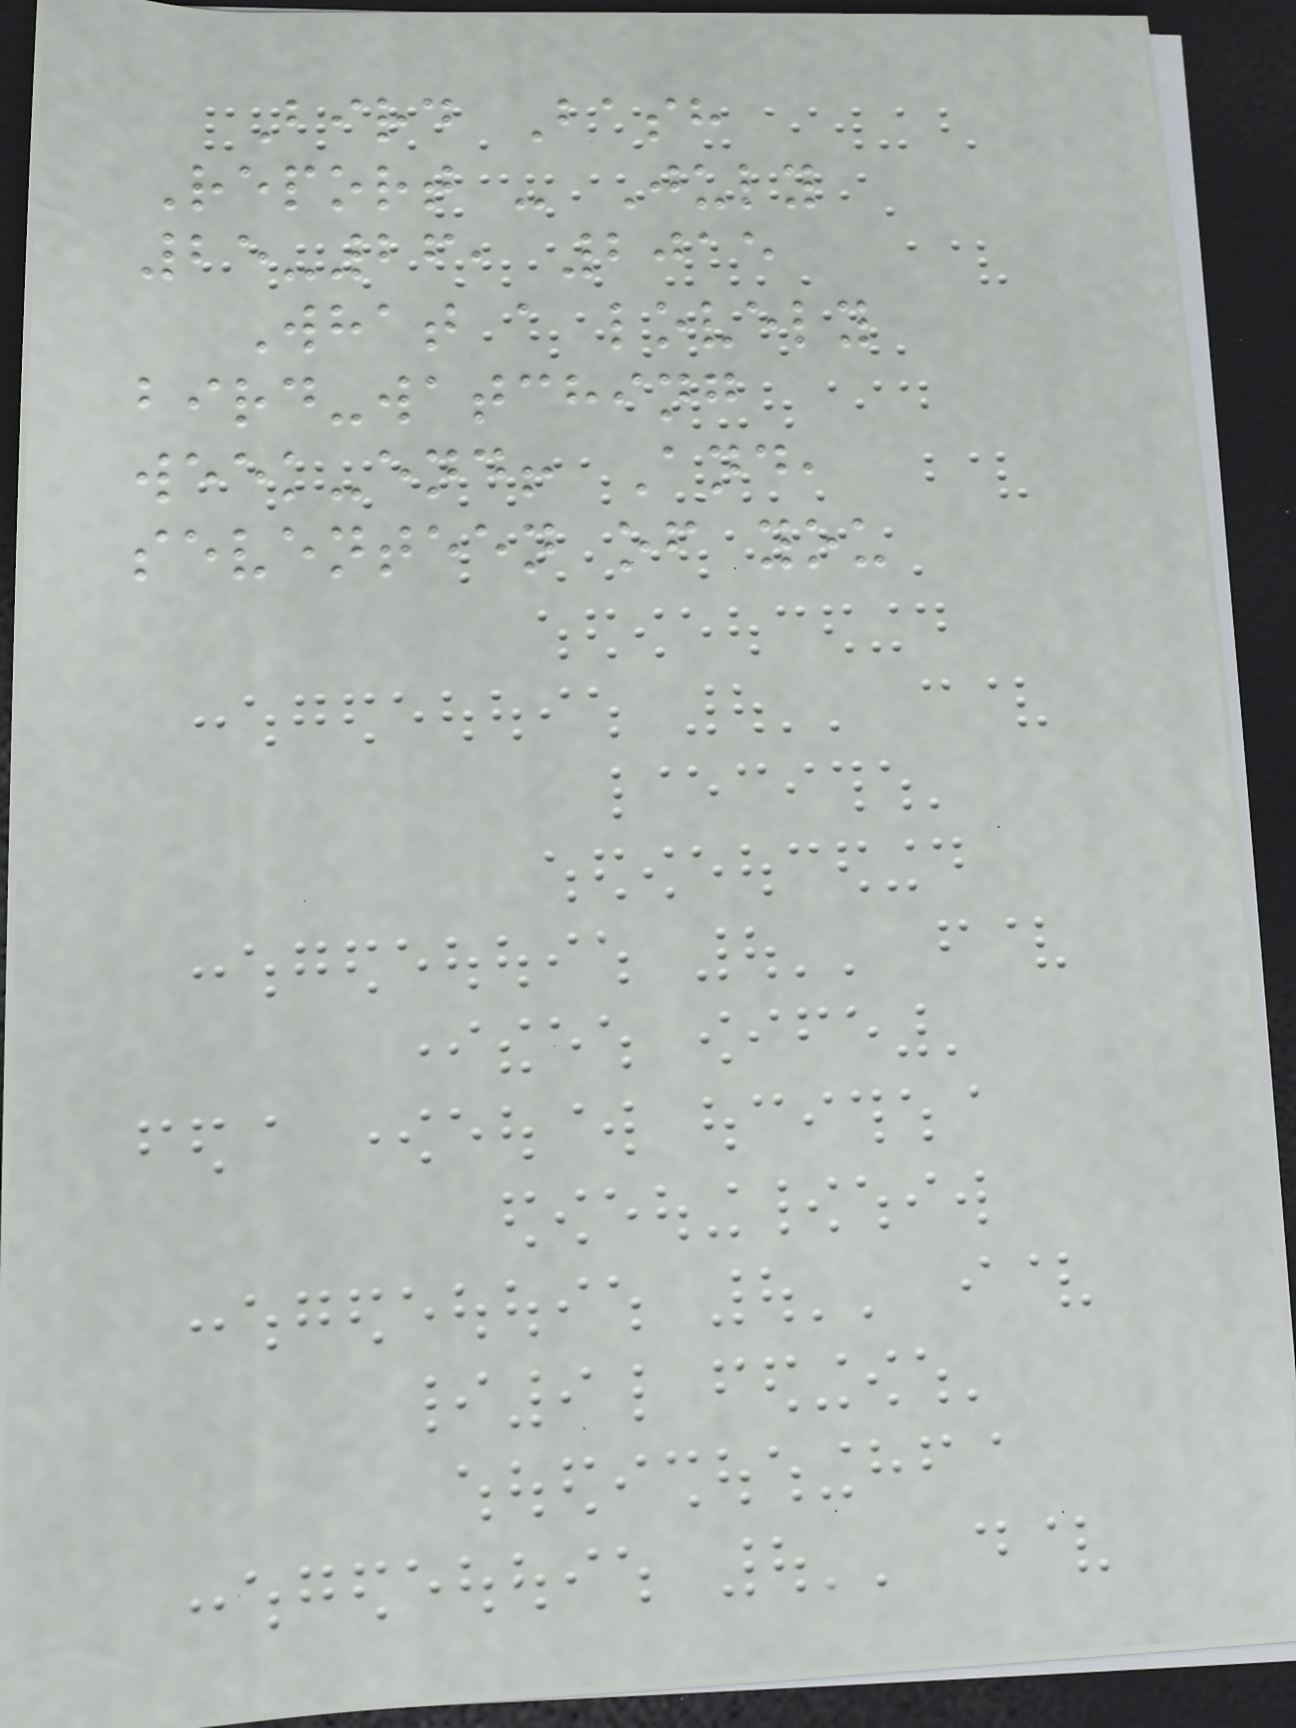Bird Bash
Report - July
25-26, 2015
What a lovely
bird-watching
week-end! And,
seventeen of you
